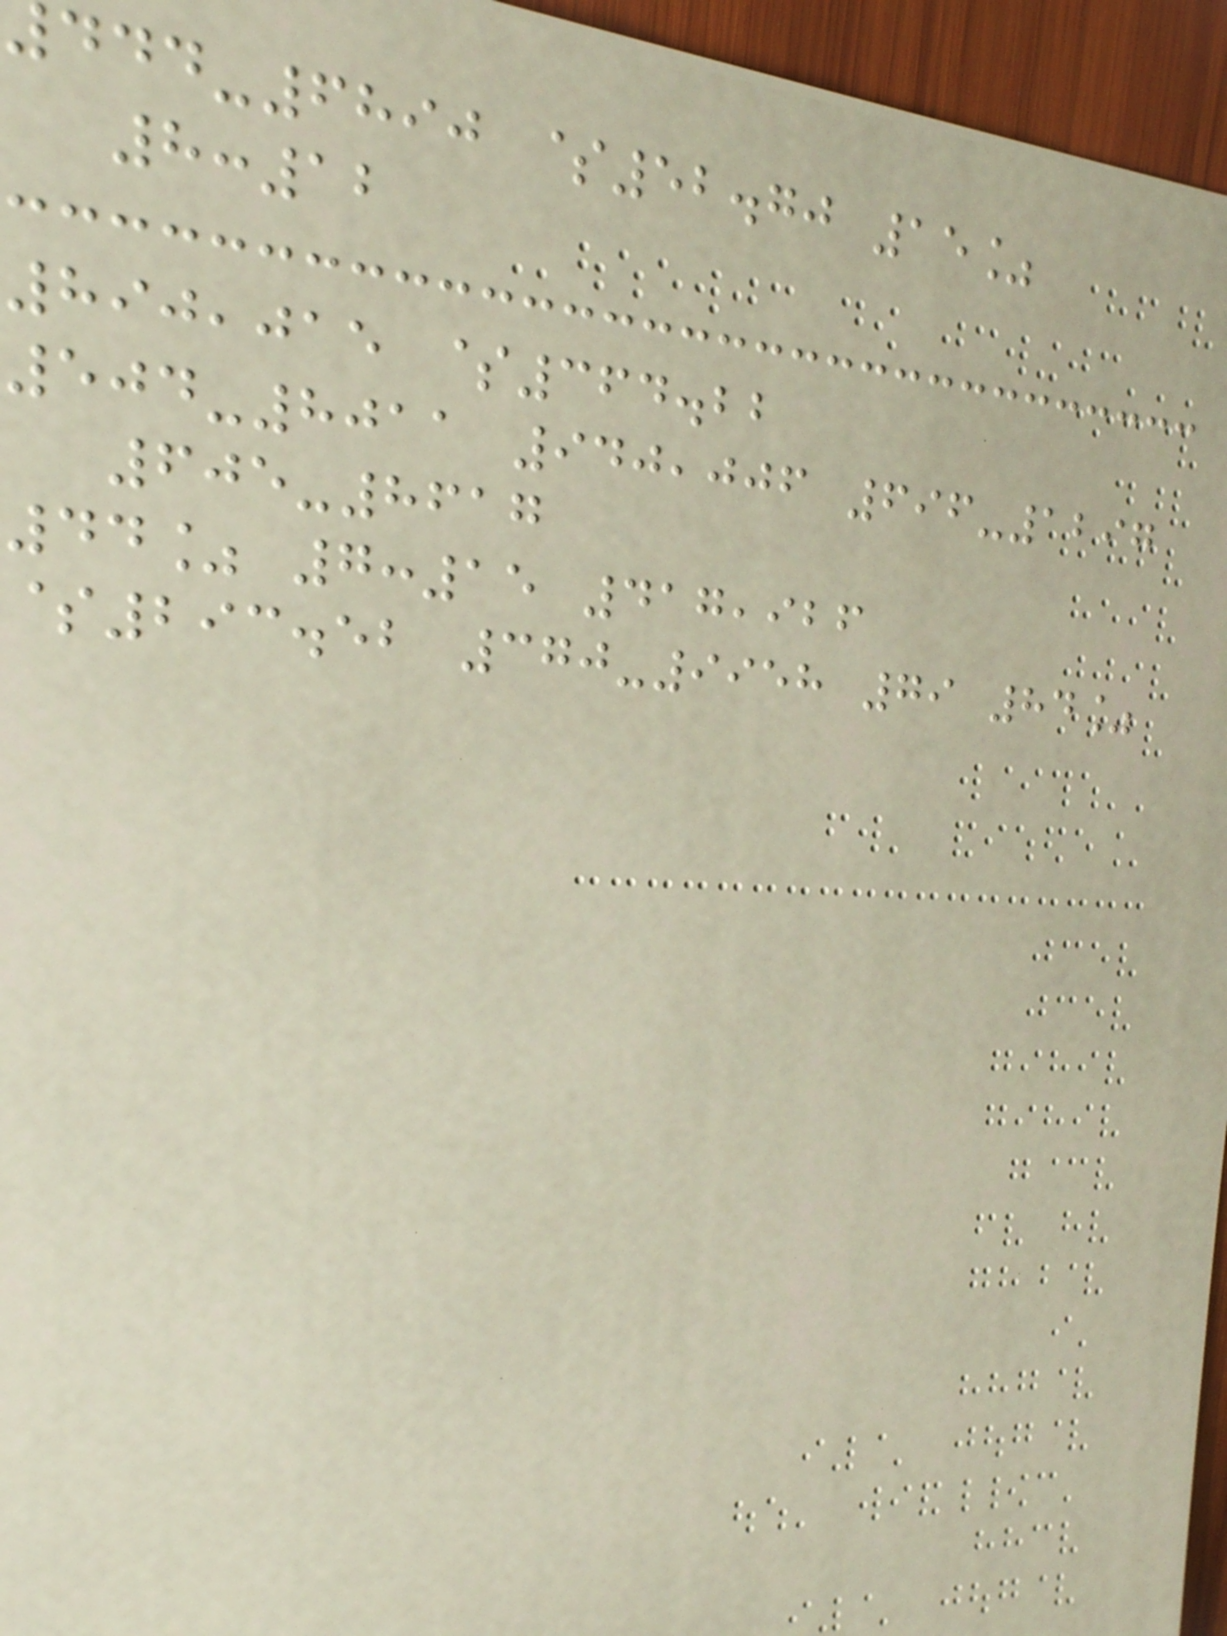-6890 $52.70 15%
8:12
890,015 $364.22
504-8011 940,006 696-1297
605-8617
44% 7:15 417,926
$293.52 370-9958 79 84%
